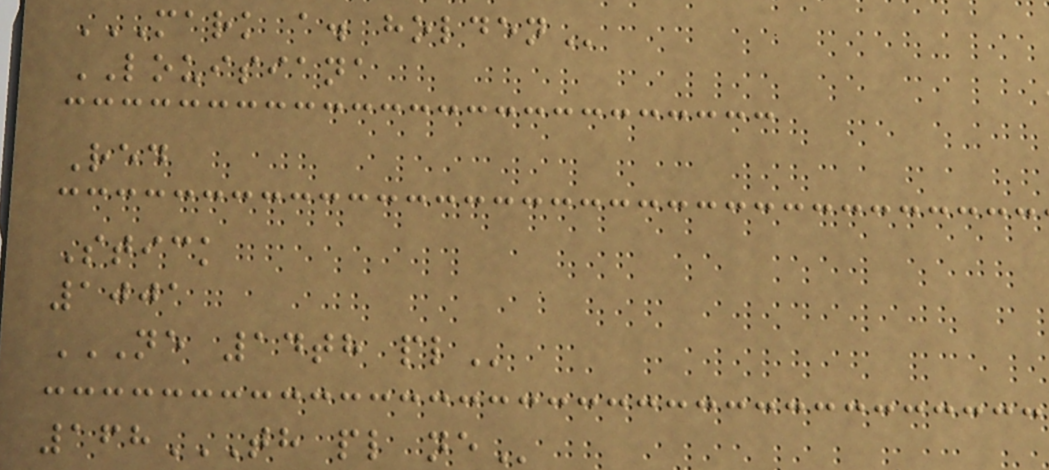MARK A. HOLDEN
LOUISIANA
Red
Stick
1001
NE 14TH PL
168TH PL NE
